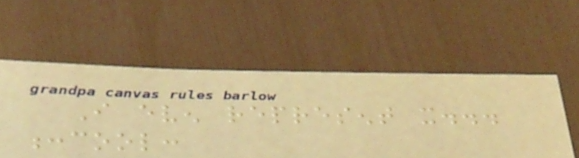I even represent it...
:cool:
